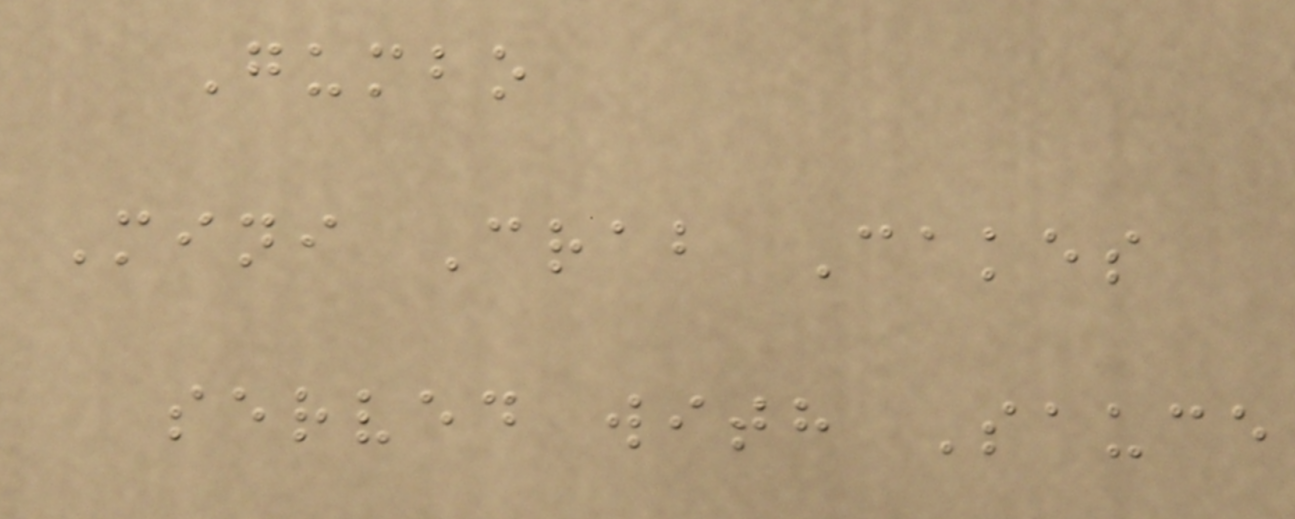Gumbo
Mini Crab Cakes
served with Sauce
